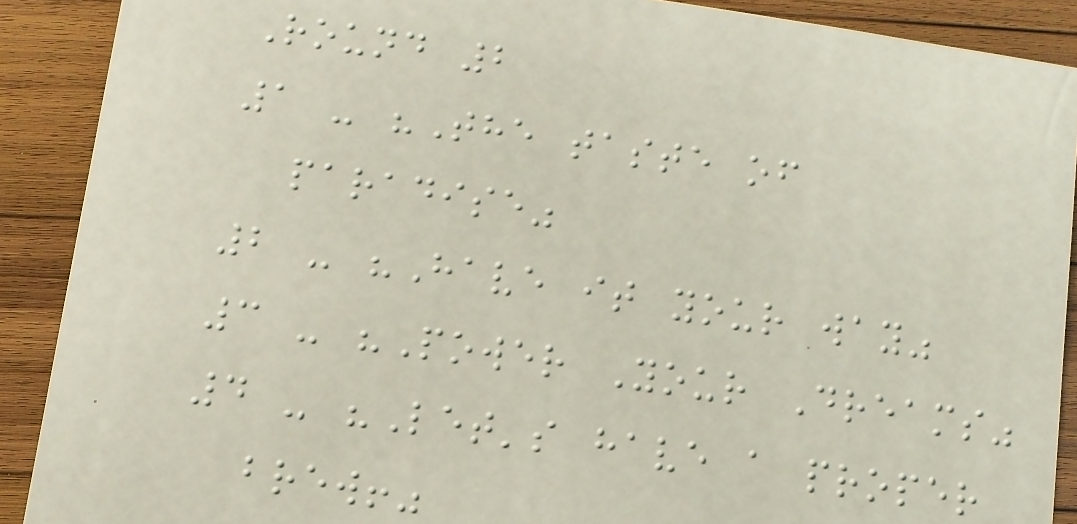Round 2
1 - "The taste of
paradise"
2 - "Have it your way"
3 - "Power Your Dreams"
4 - "Let's have a proper
brew!"
